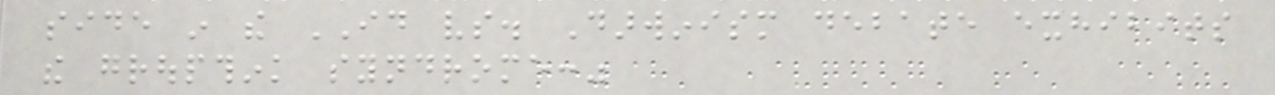side in the ID vs. Darwinism debate exhibits
the groupthink syndrome:"
